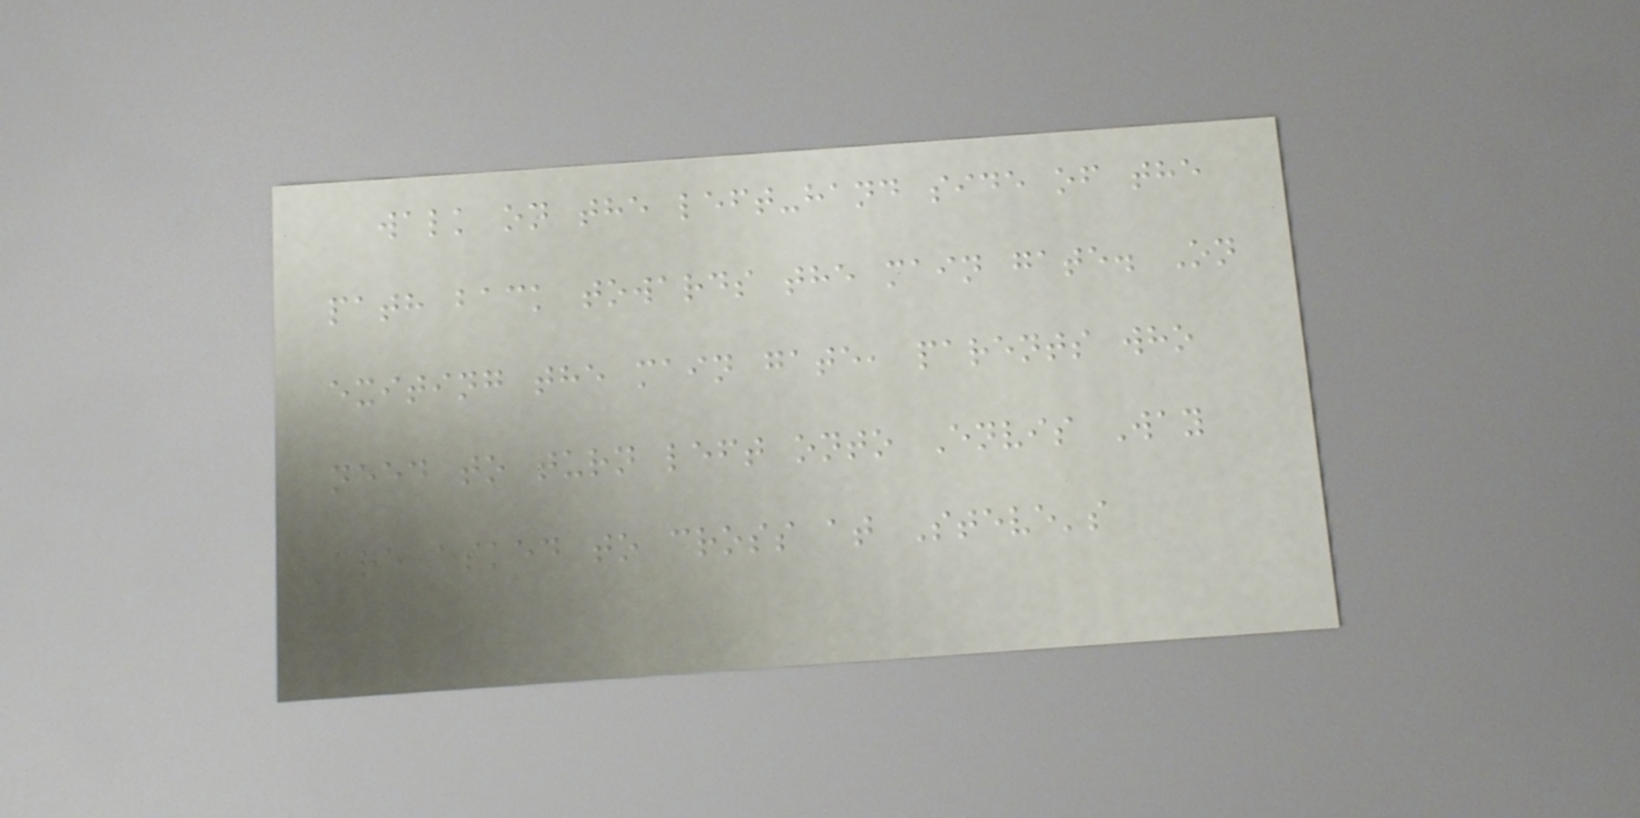walk on the left-hand side of the
path back towards the main gate. On
exiting the main gate, parents who
need to turn left onto Envis Way
are asked to cross at Steve's
